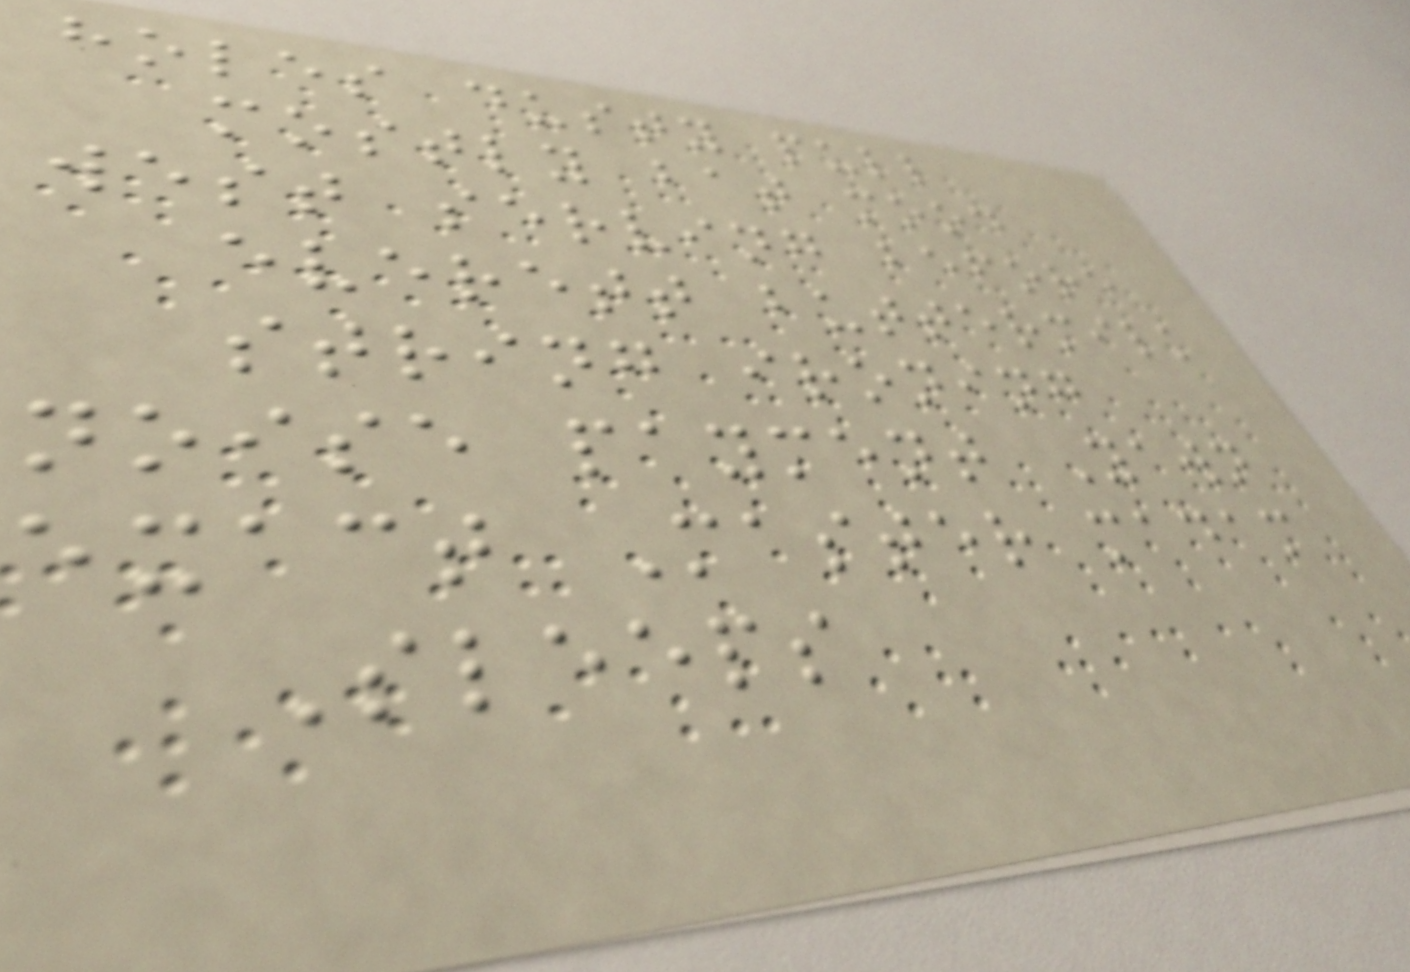holes dusty pull
mostly bat mood
west serving before
everett buttermilk
string ironing
noise payment Yawn
exact Master madam
Sleeps
